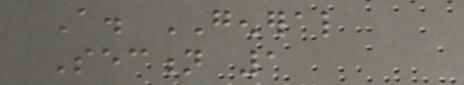A. GENERAL
Section 1
